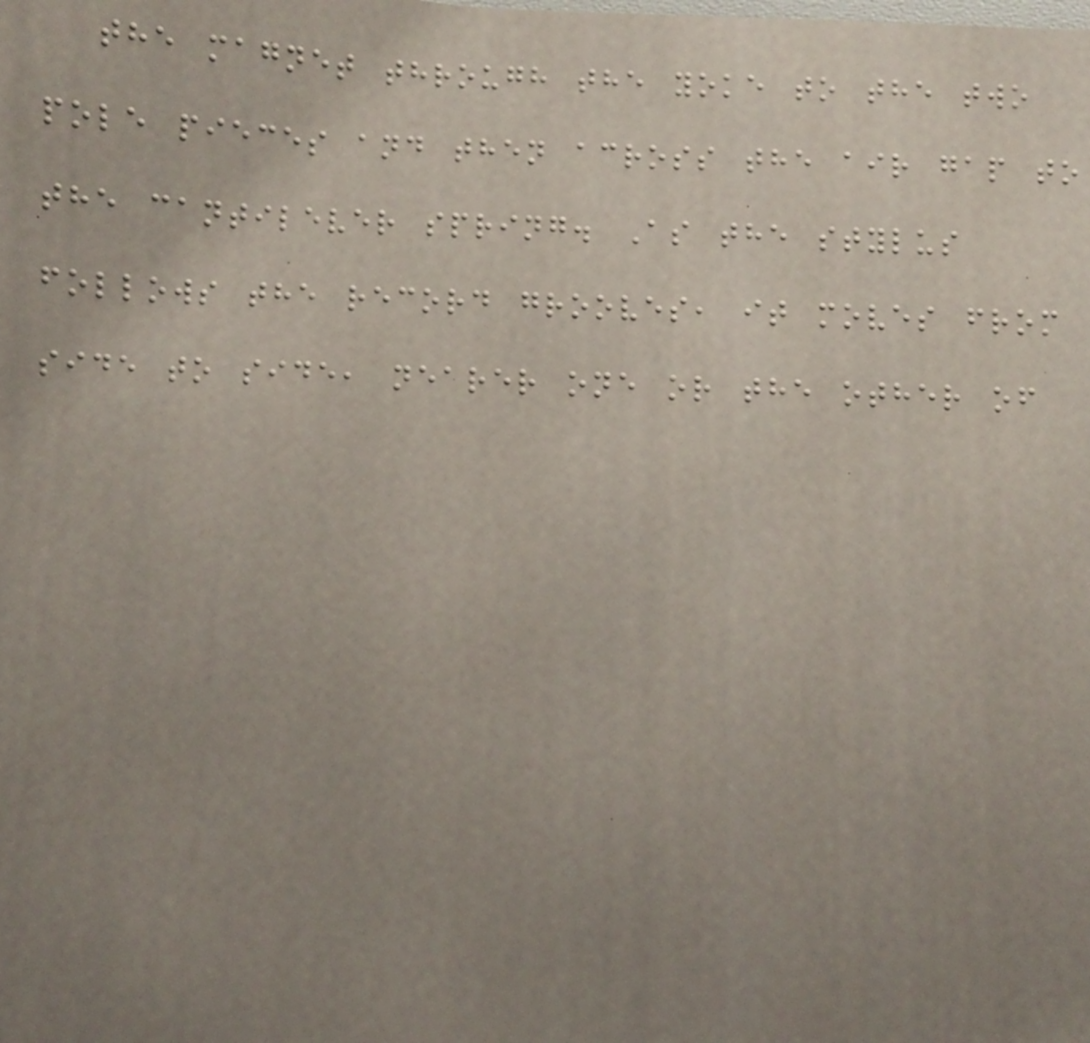the magnet through the yoke to the two
pole pieces and then across the air gap to
the cantilever spring. As the stylus
follows the record grooves, it moves from
side to side, nearer one or the other of
